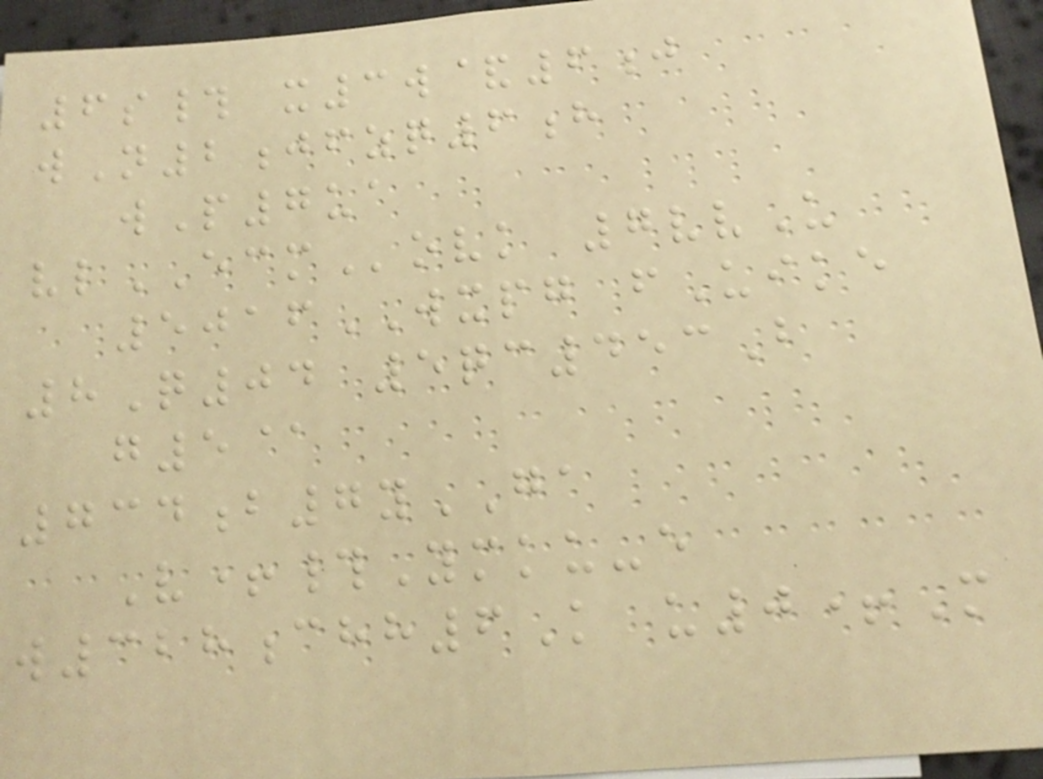6s# x3w&6j
wN2jfzq6h
wP7ua
vlECMovk 7vvU
5016WXPG fUike
8Q04 5qc453B
g5@
734b7yGA
V+#Ymku-e
w328chh6K u0+M
